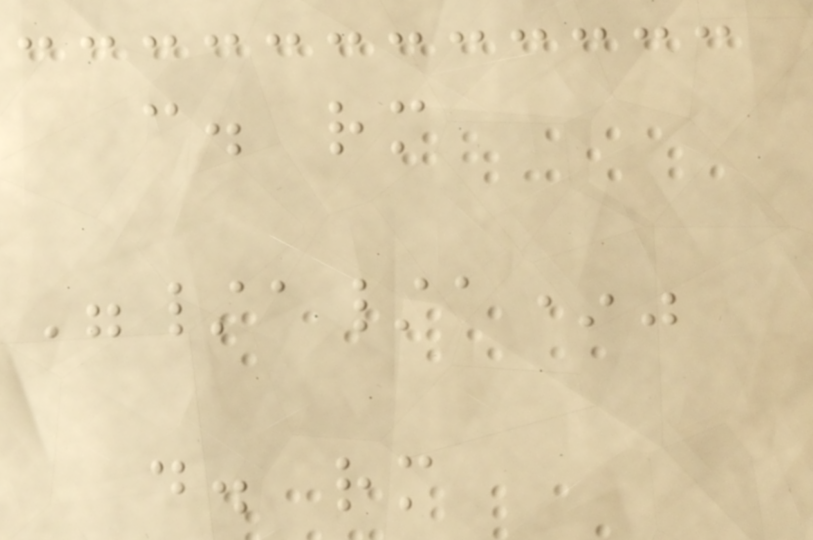c. rm
"/a/a*"
d. rm
